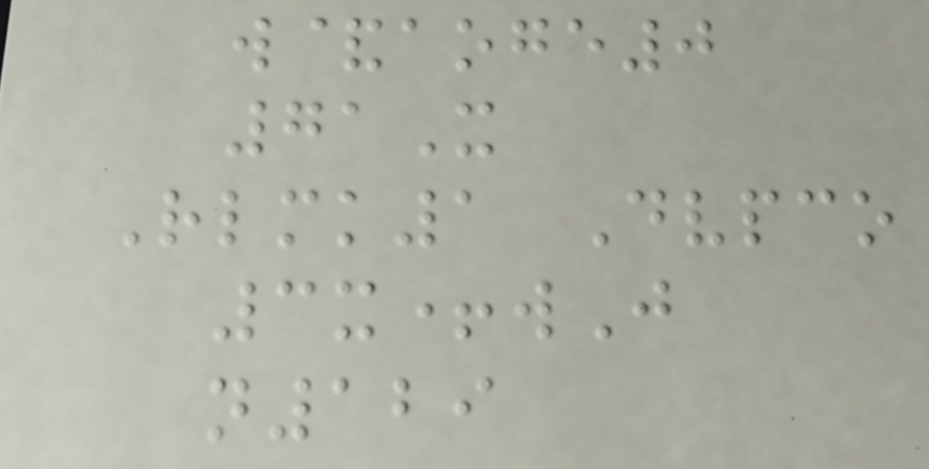w&aoge0
71X
Rlmk1 Dvpco
3x+wJ
n129
